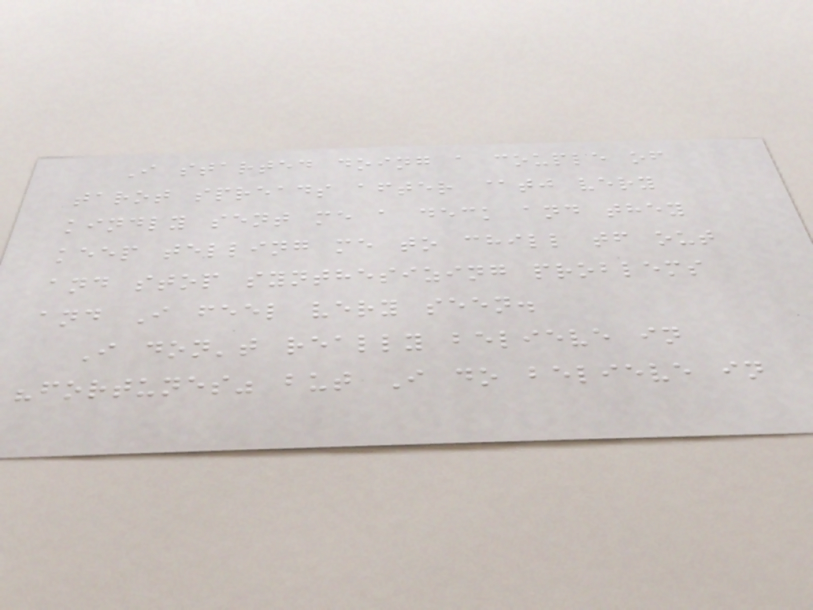I started doing a couple of
tarot spreads after @tj very
kindly sent me a deck and they
keep telling me to chill tf out
and stop synthesizing problems
and I feel very seen.
I don't really believe in
"fortunes" but I do believe in
